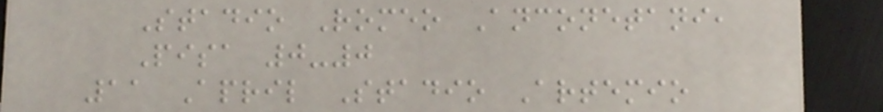Stadio Romeo Anconetani,
Pisa 0-0
11 April Stadio Artemio
